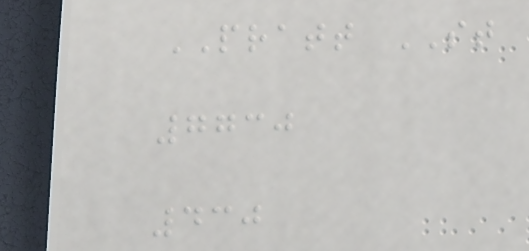PRATT ST
7730
430
